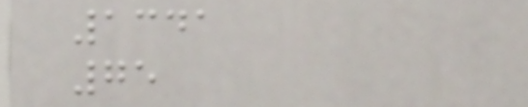1341
75
